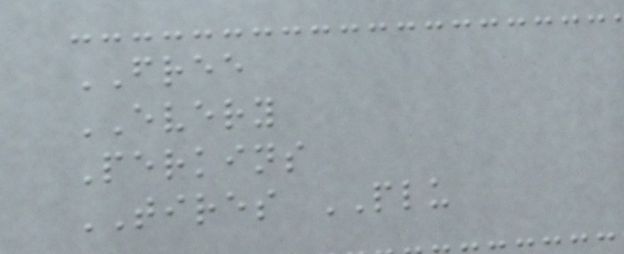FREE
EVERY
Perkins
TIRES PLU
